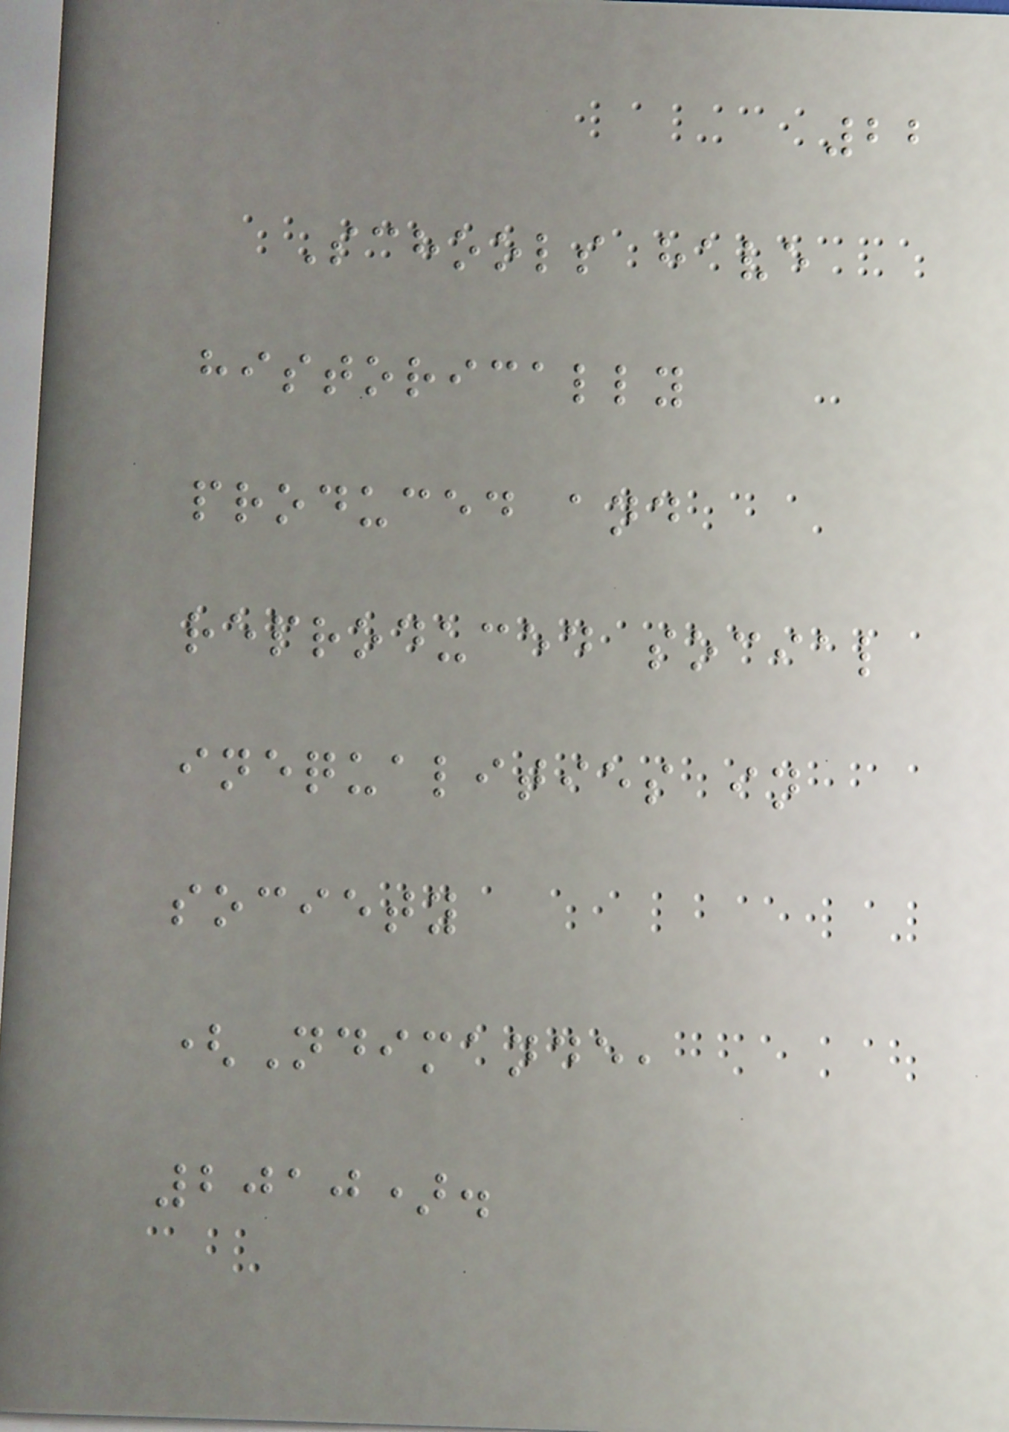22
Schools have
historically
produced and
reproduced social
inequalities in
society
(Ndimande,
2010).
